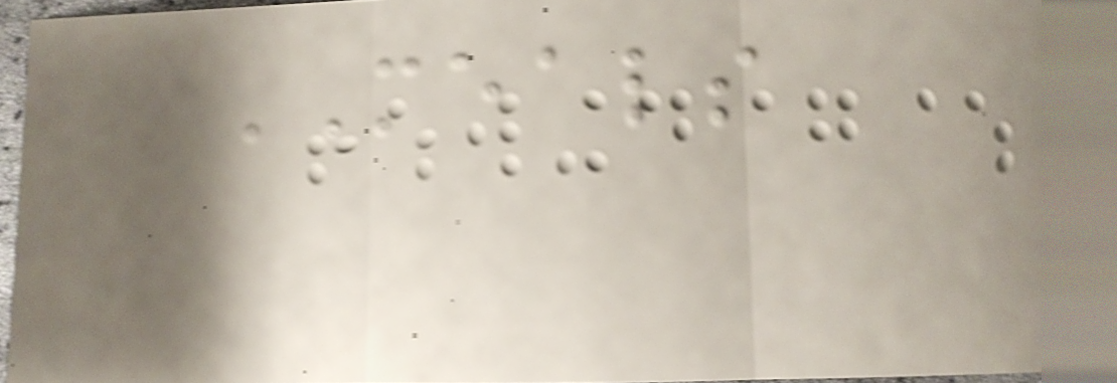MEALS
